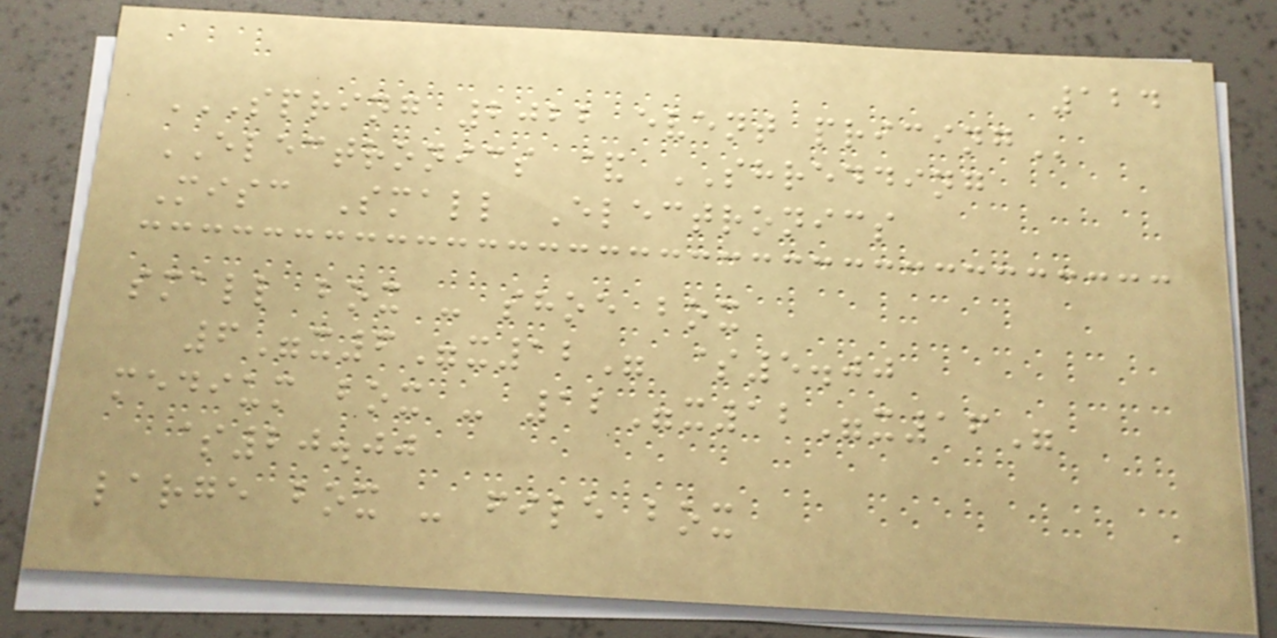124
SPRING 2022 EVENT PRICING
ELECTRONICS & SHREDDING
Misc Small Electronics
small box - shoe box
6"x6"x12" $5.00
medium box - 12"x12"x16"
$20.00
large box - file box
